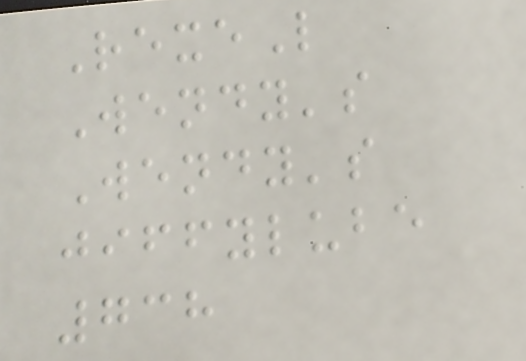RexeL
Wendy's
Wendy's
jiffylube
738
